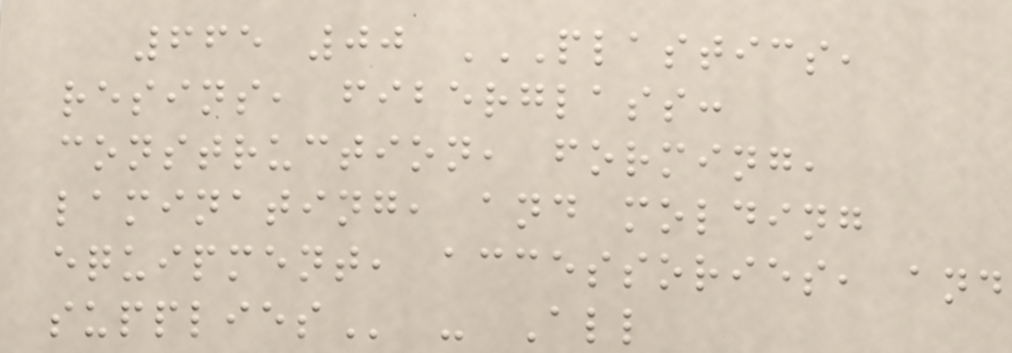665 00 PLASTICS,
RESINS, FIBERGLASS:
CONSTRUCTION, FORMING,
LAMINATING, AND MOLDING
EQUIPMENT, ACCESSORIES, AND
SUPPLIES - All
